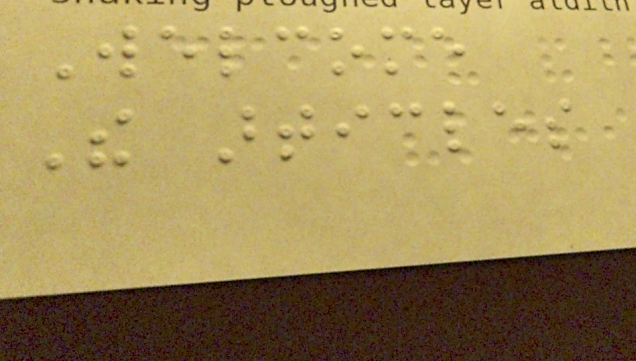Welcome
The articles
